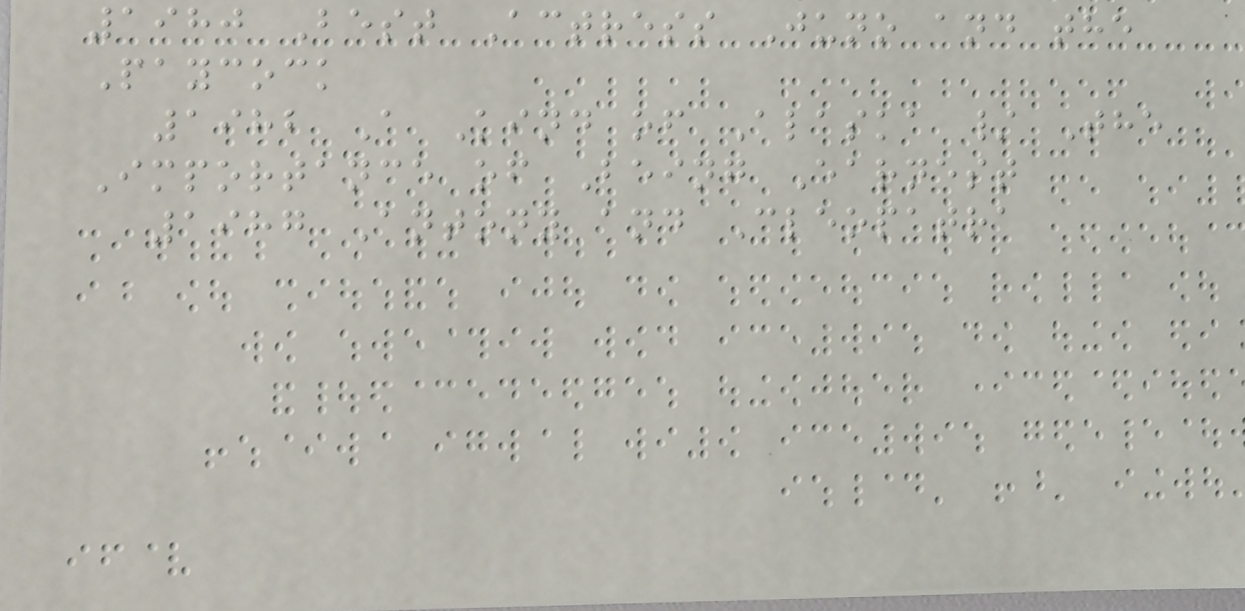1980 Best Actress Juno and the
Paycock
1982 A Kind of Alaska / The
Importance of Being Earnest
1987 Antony and Cleopatra
